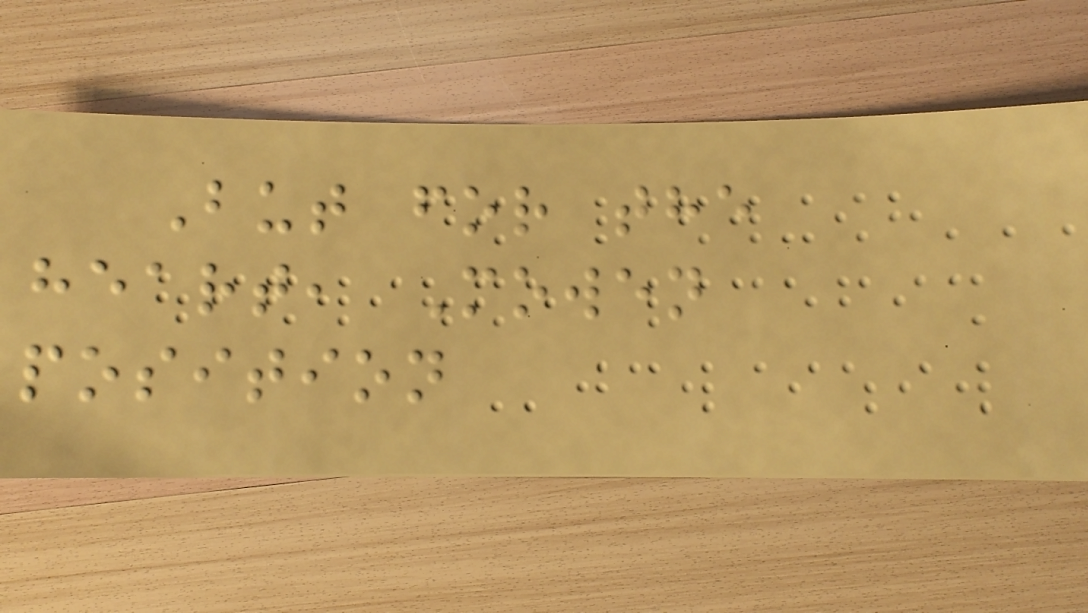But for the
heart, Mowen
position
